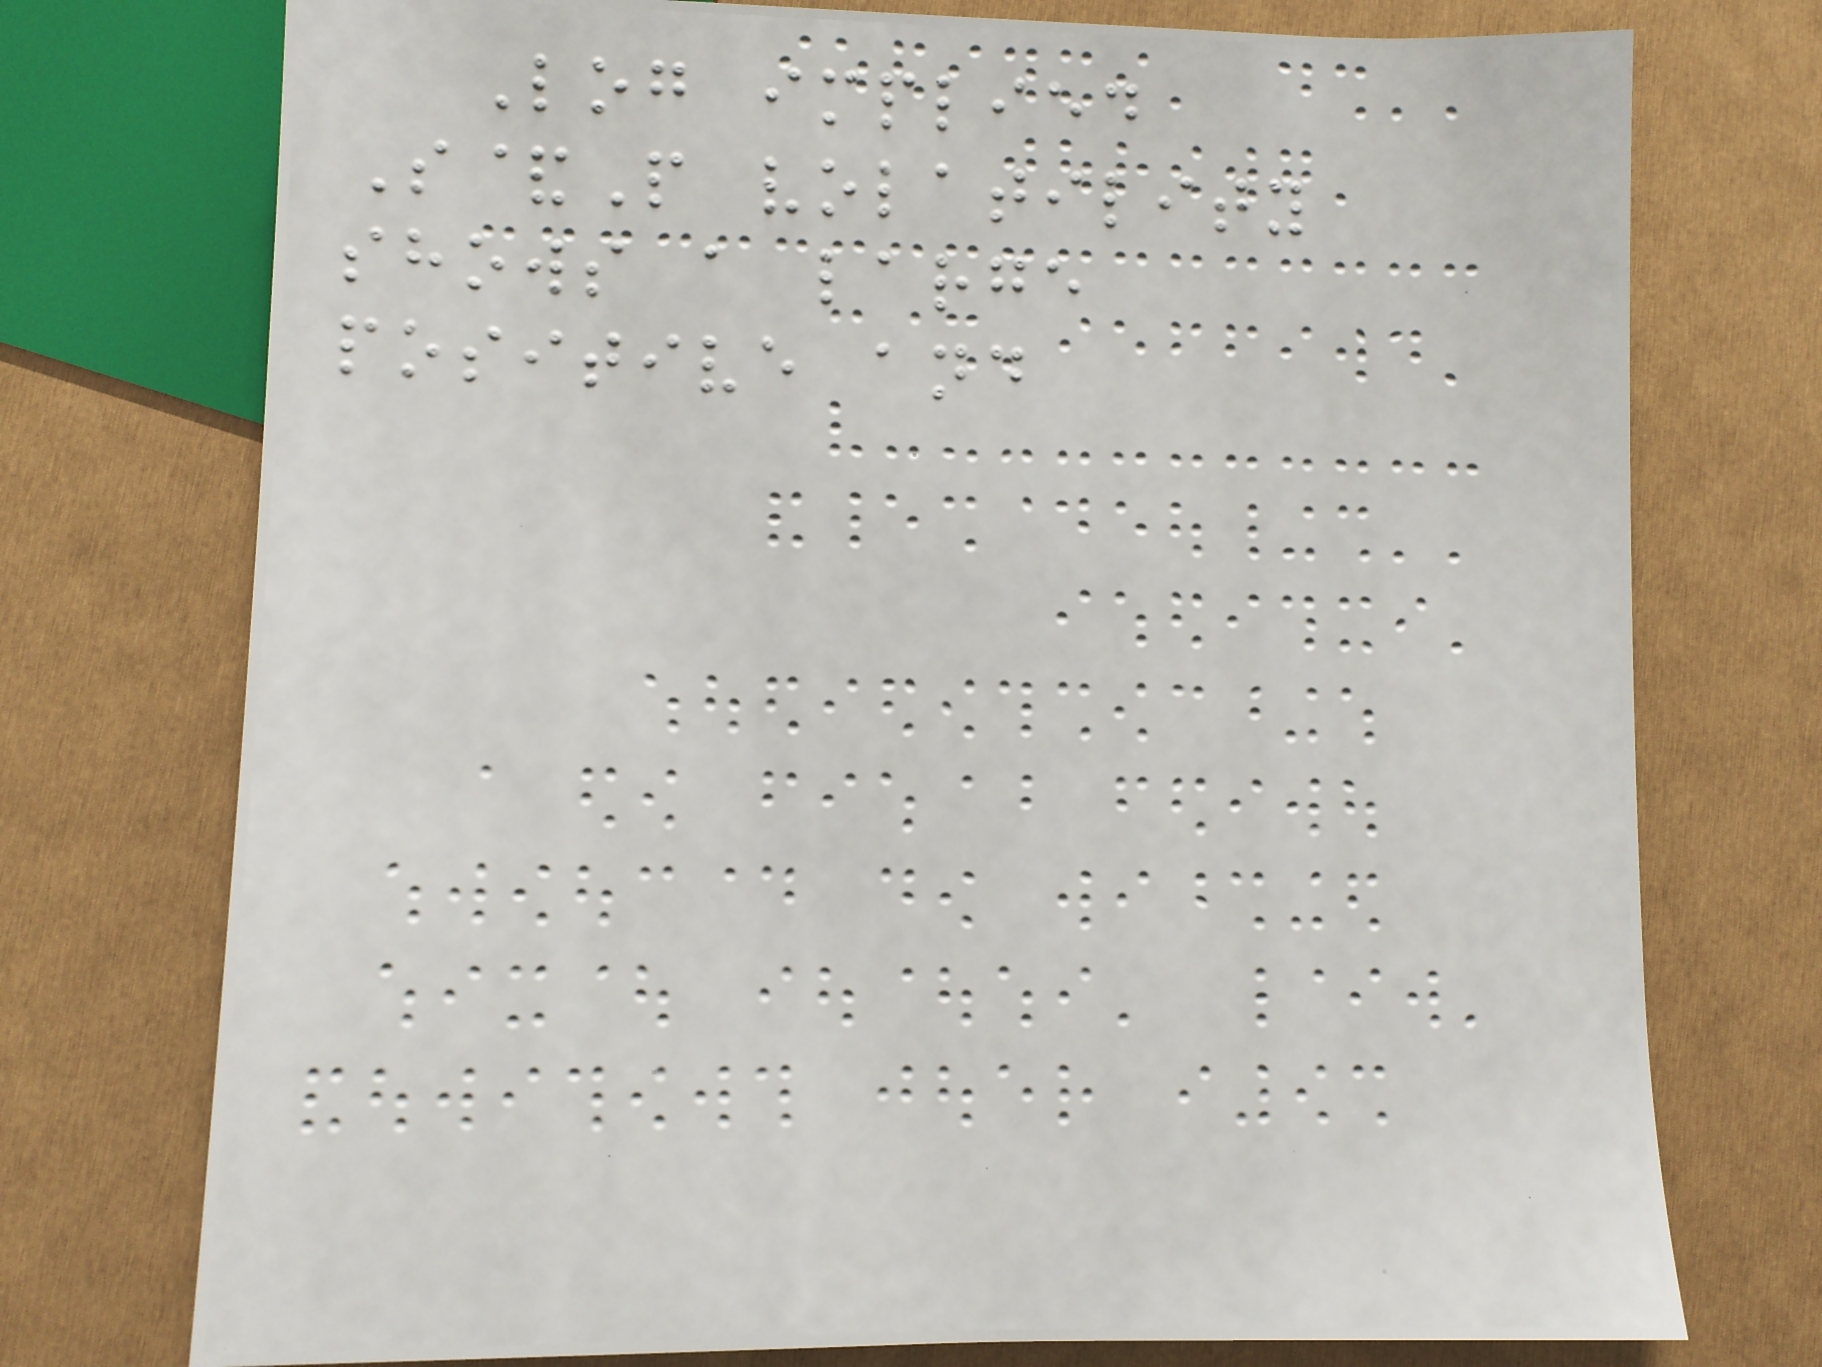Log implied
S&P volatility
shows a large
positive and
